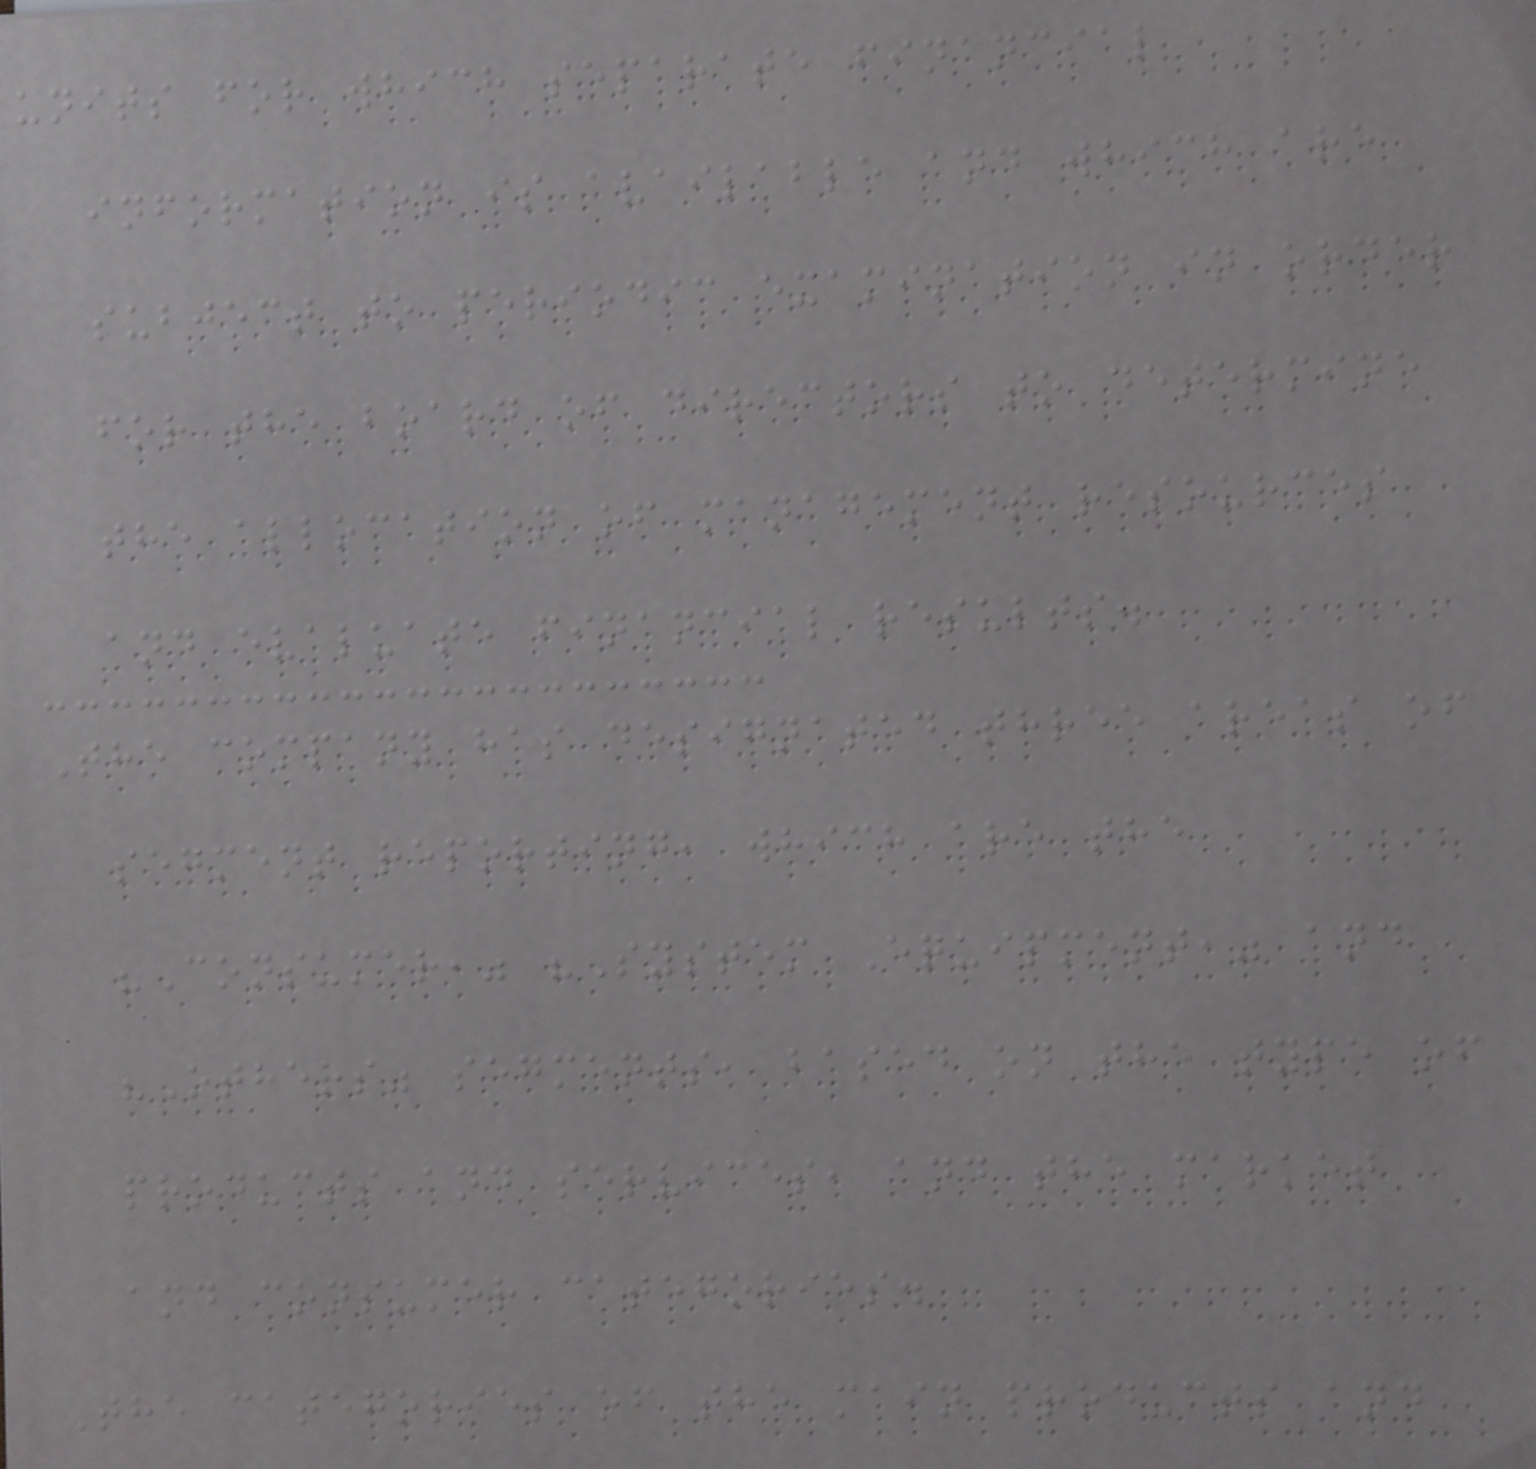units for which separate financial
information is available and which are
subject to periodic examination in order
for the board of directors to determine
the allocation of management resources
and evaluate financial results.
The company has designated three areas of
segment reporting, which are the
"Consumer," "System Equipment," and
"Others" segments, based on the type of
products and services, and the market
and consumer categories.
The categories of the main products and
